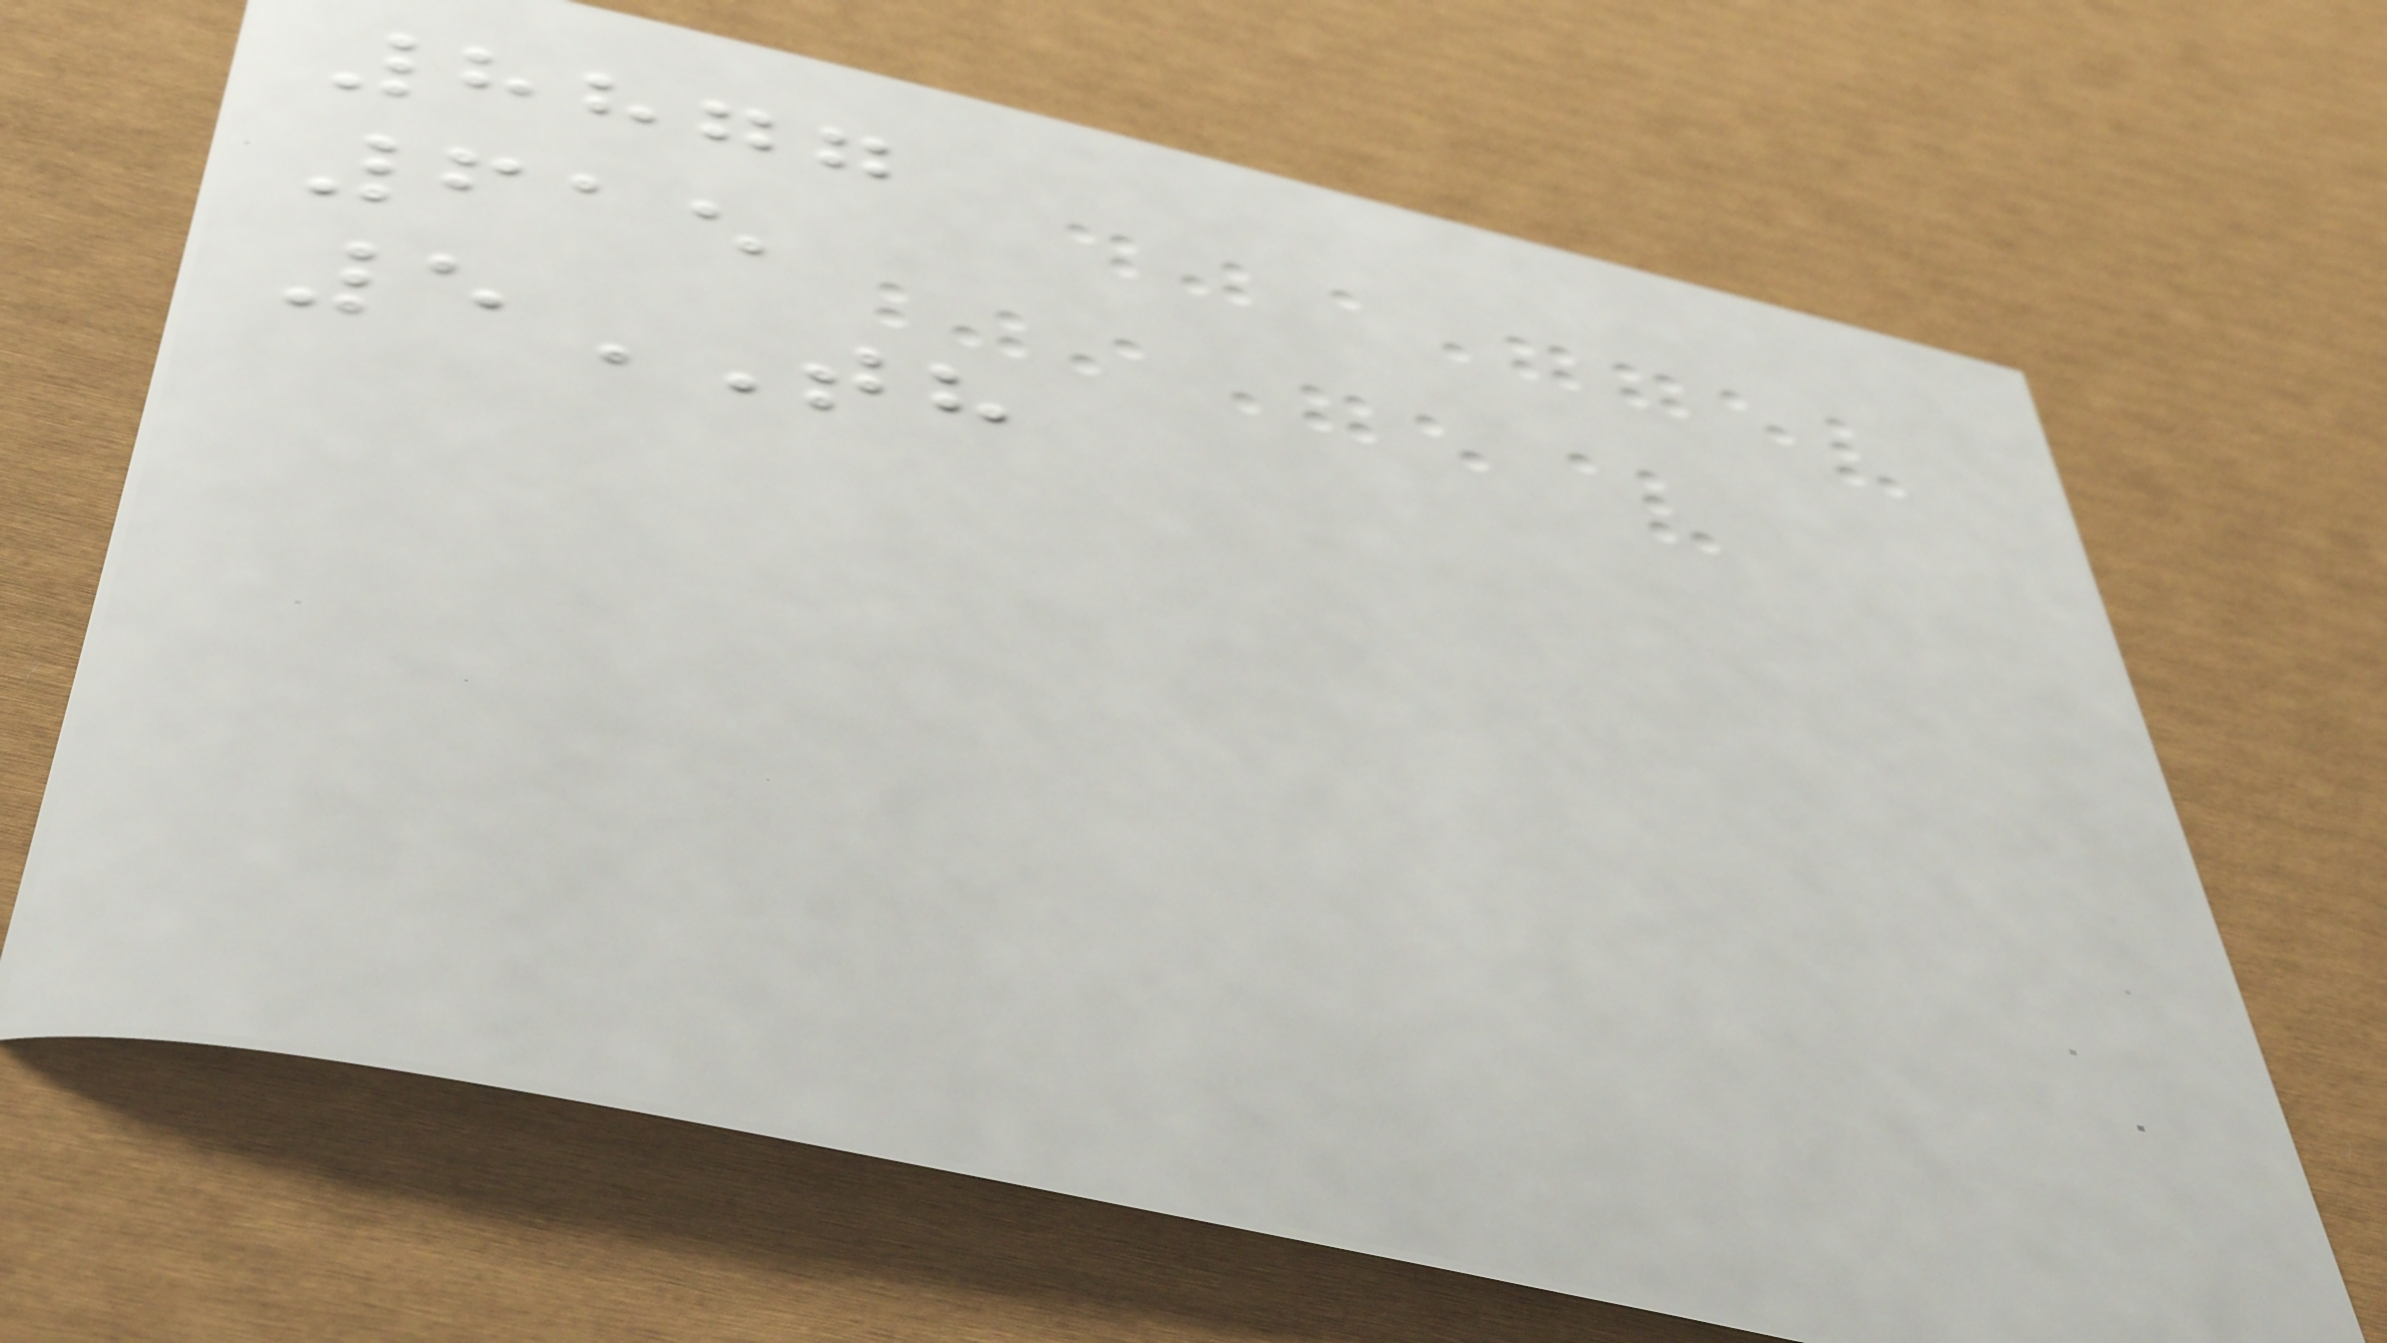8877
615
5TH
